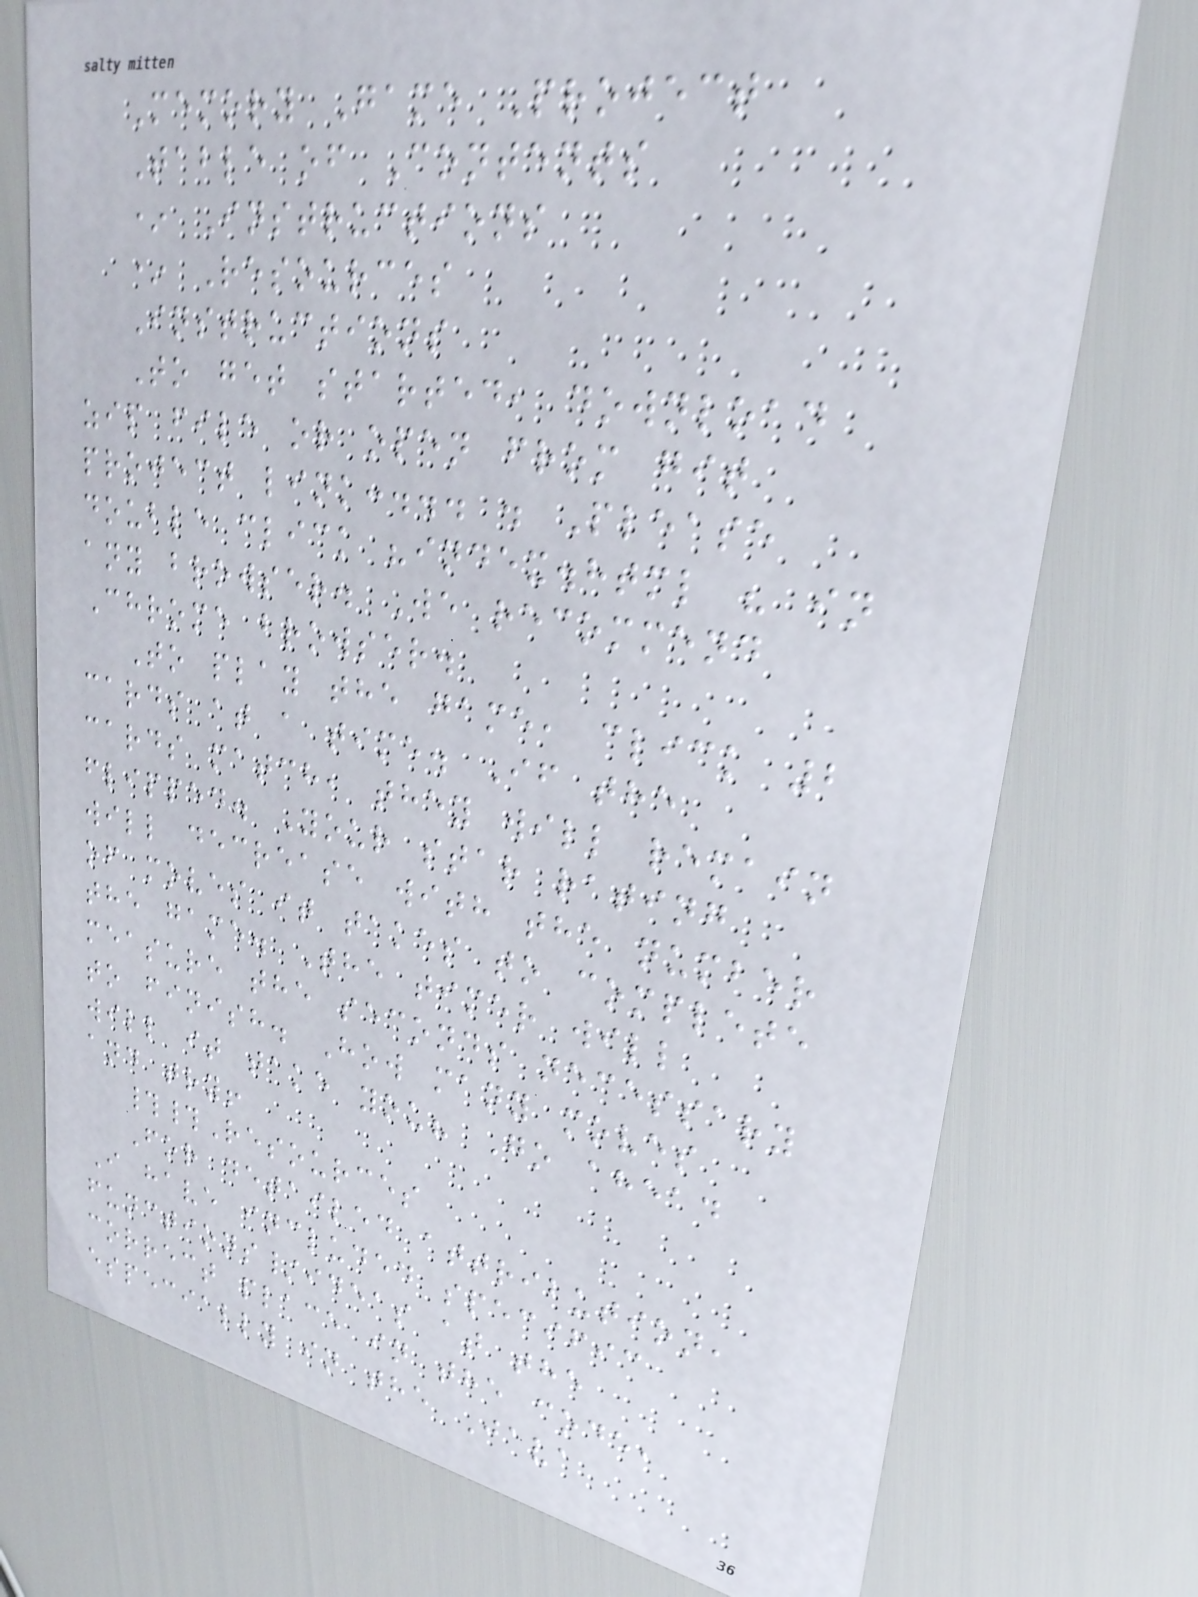Memory Game Project
Table of Contents
* Instructions
* Resources
Instructions
To get started, download
zip file or open from git
project link:... . Please
double click "index.html " in
any browser. We recommend
Chrome browser.
To play the game, click 2
cards at a time. If the
cards match, they will remain
flipped. Your star rating
will decrease with the number
of moves it takes to complete
the game. The timer will
measure the seconds necessary
to finish. How many moves
will it take you? Go ahead
and try!
##Resources
For detailed attribution,
I have included specific
functions/ideas at the
correct place in the code,
especially in the Java
